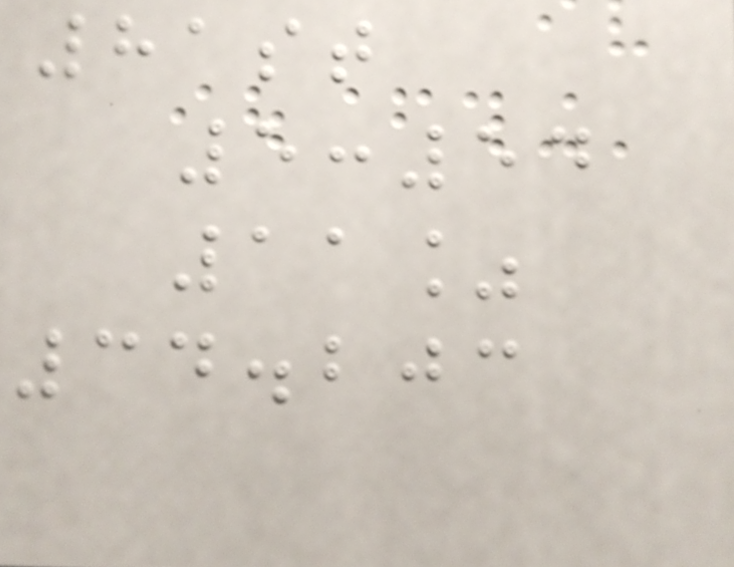81st
5:54
11%
34.203
